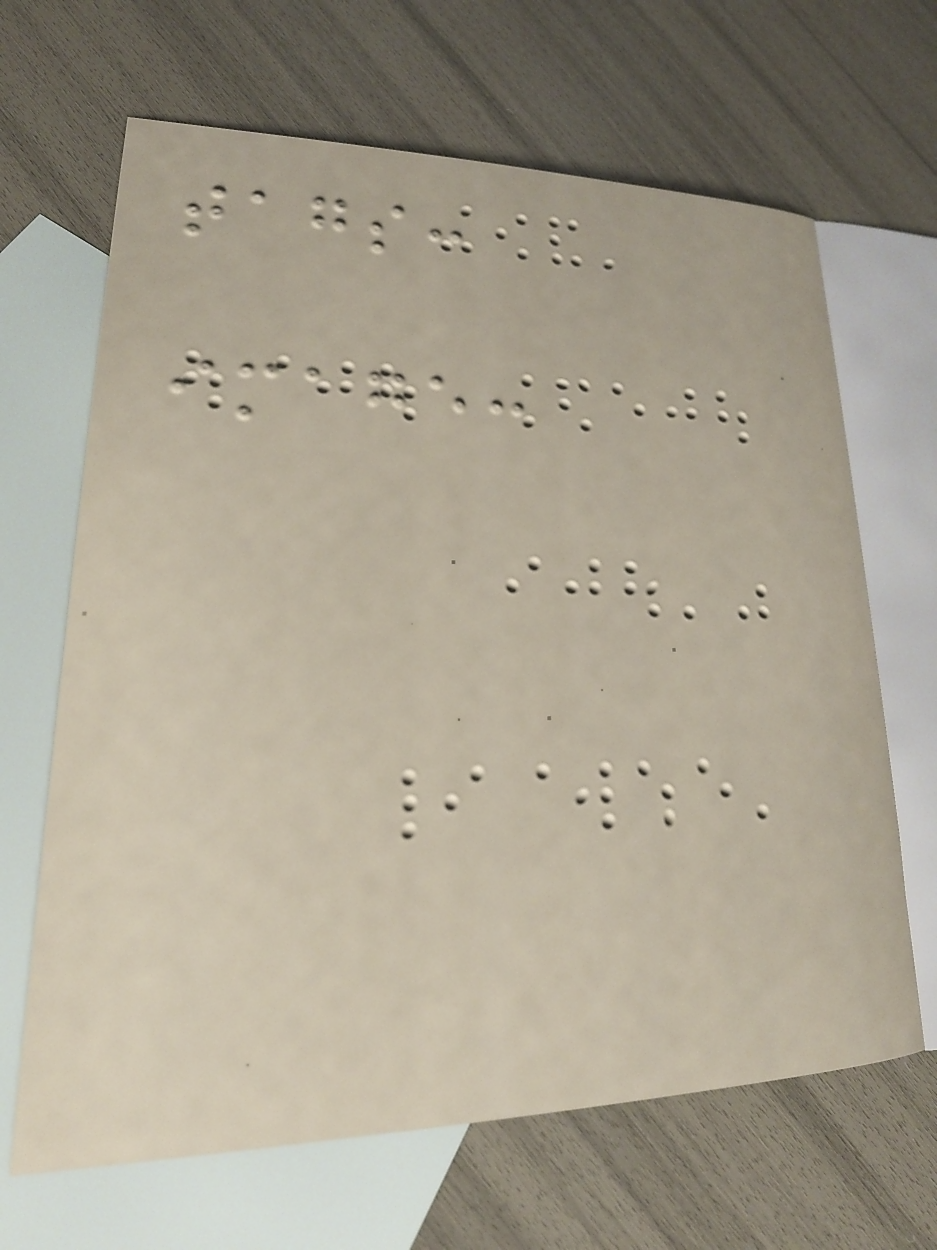tags:
image:
